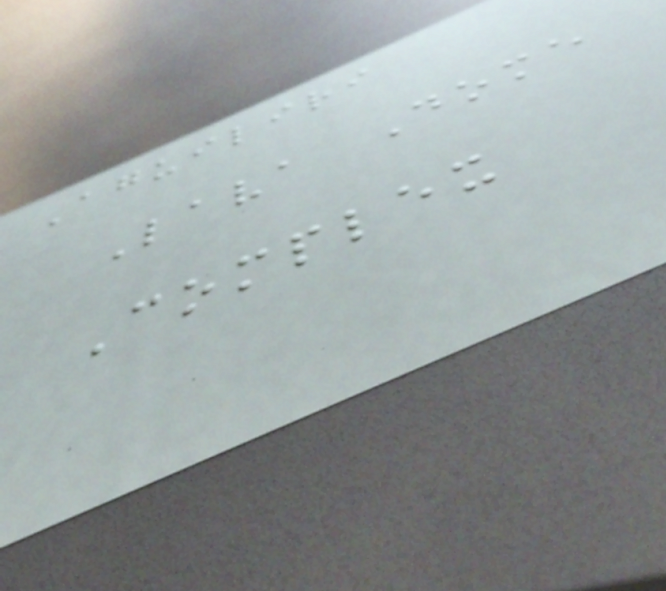Aguiliri
Lava Dome
Complex
